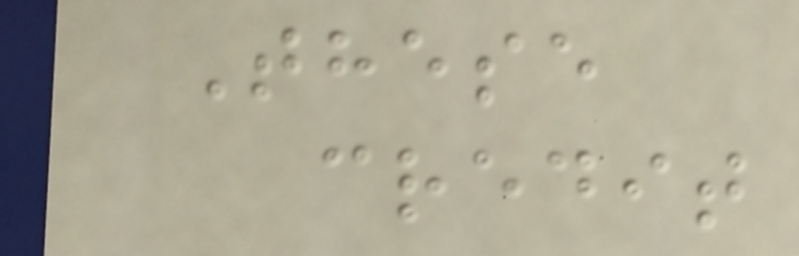These
credit
